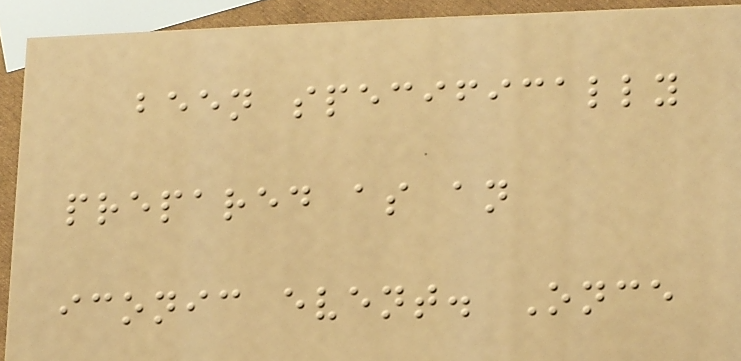been specifically
prepared as an
iconic event. Once
